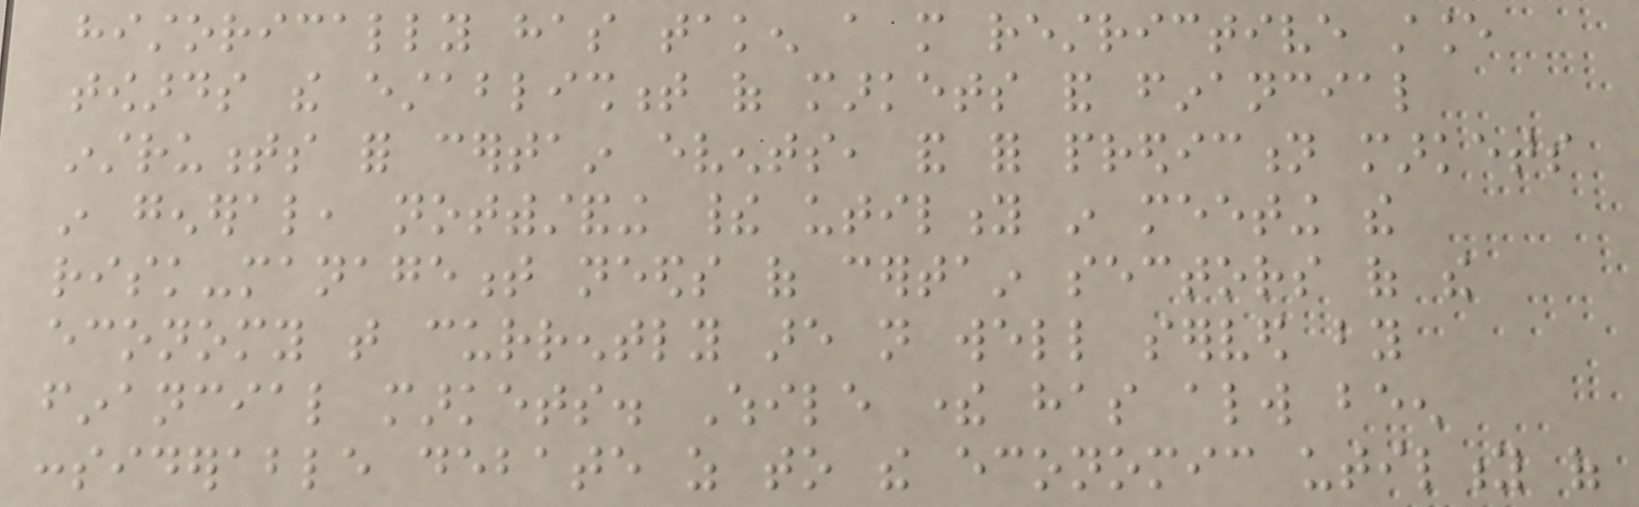historically has taken a more restrictive stance
towards the establishment of markets and financial
instruments for certain events, and for prediction markets
in general, notwithstanding their utility in meeting the
risk-management needs of certain sectors of the
economy that currently are not well served by
financial markets. While there has always been
considerable debate as to the economic utility of
